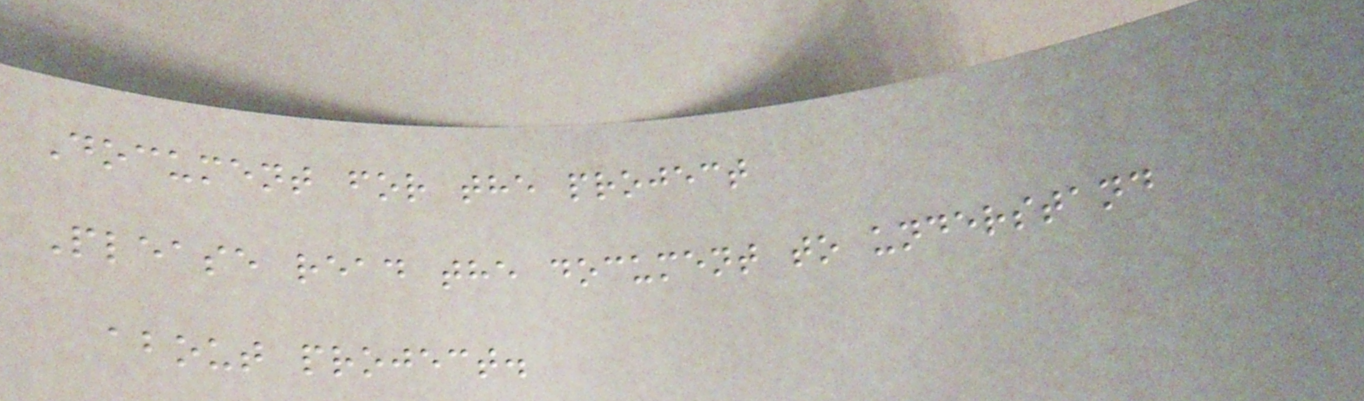Document for the project
Please read the document to understand
about project.
